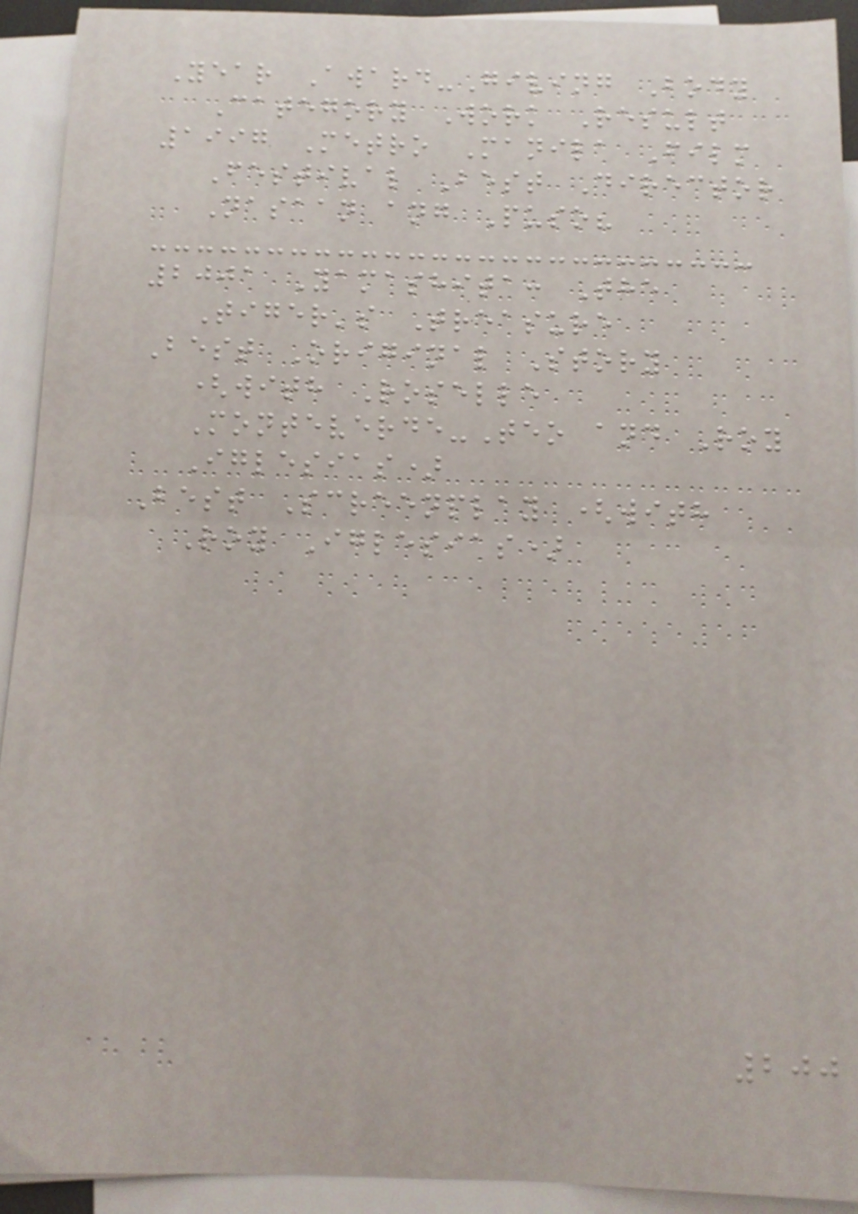Year Award-Giving Body
Category Work Result
1997 Metro Manila Film
Festival Best Director
Nasaan ang Puso?
2001 Yamashita: The
Tiger's Treasure
Best Original Story
(with Roselle
Monteverde-Teo and Roy
Iglesias)
Best Screenplay (with
Roy Iglesias)
200
